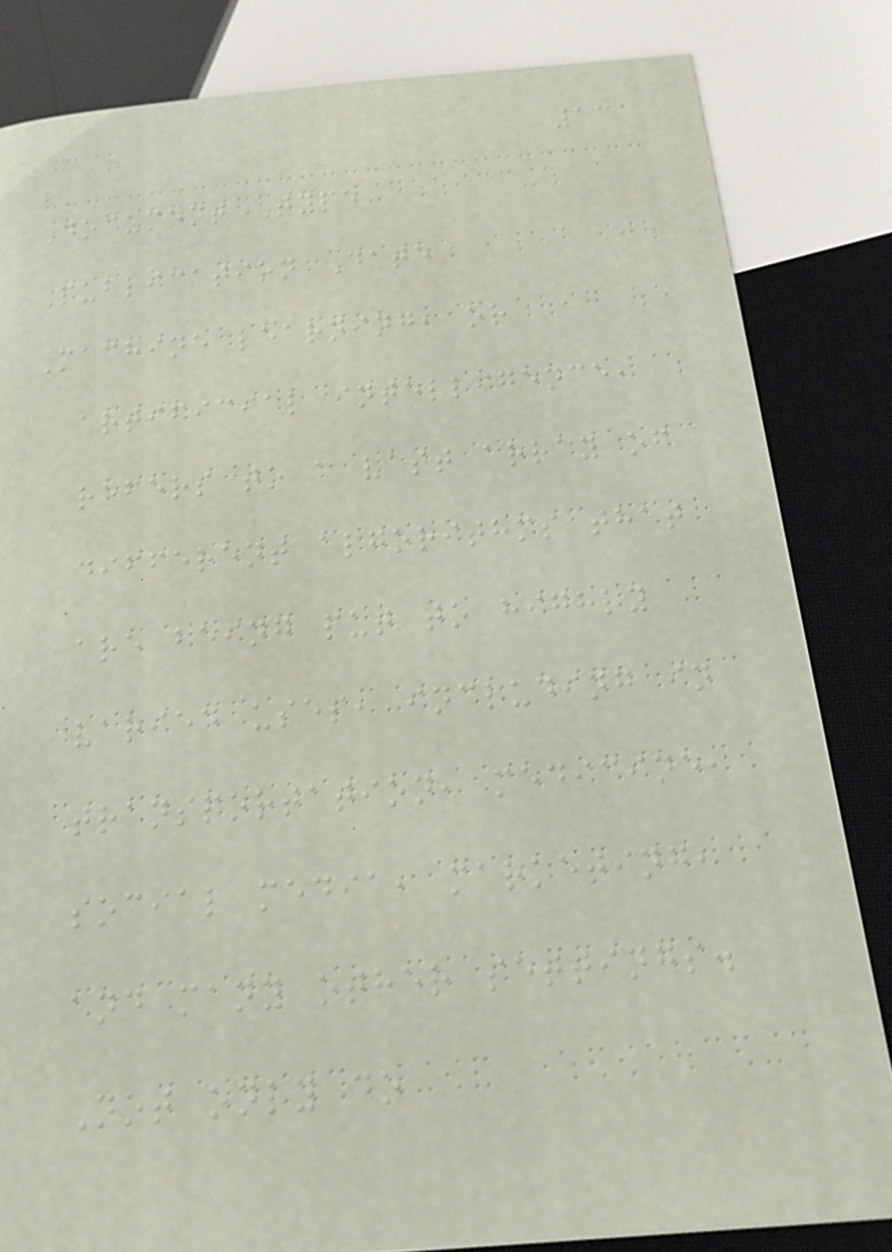131
Document Type
Publication Date
Machine learning, or
artificial intelligence,
refers to a vast array of
different algorithms that
are being put to highly
varied uses, including in
transportation, medicine,
social media, marketing,
and many other settings.
Not only do
